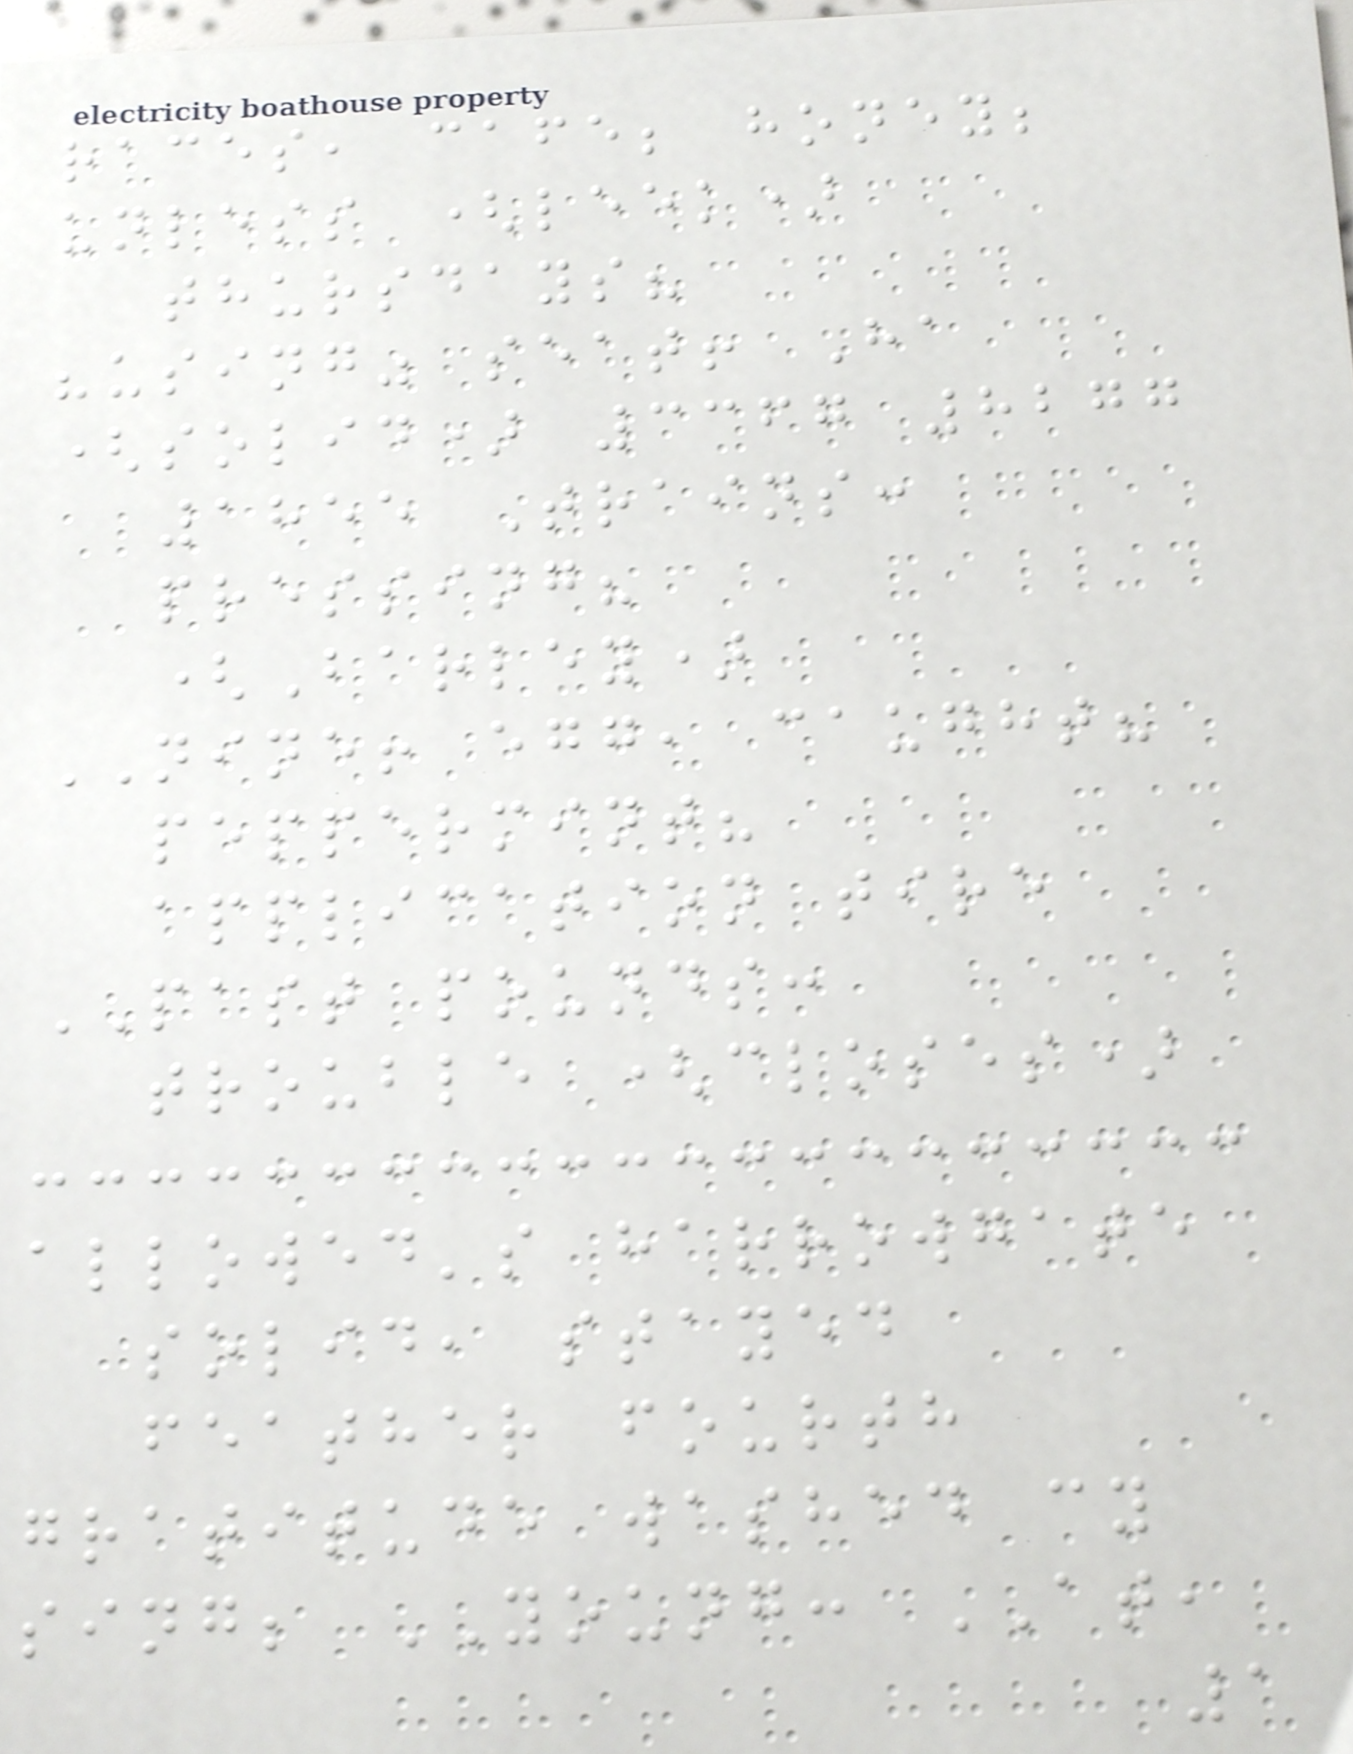races, cafe; honey;
unless (leek)
thursdays?
"using" seat! Ha
(solid) 3367 8277
1855 Trains:
pressing?
(Barley)
NINE! egg, caught?
peppermint?
application tire
PAST pounds:
trouble (closes)
allowed's harrowgate
solid, stayed
feather fourth
gratitude washed cy
sing; YOUNG: AT,
1
